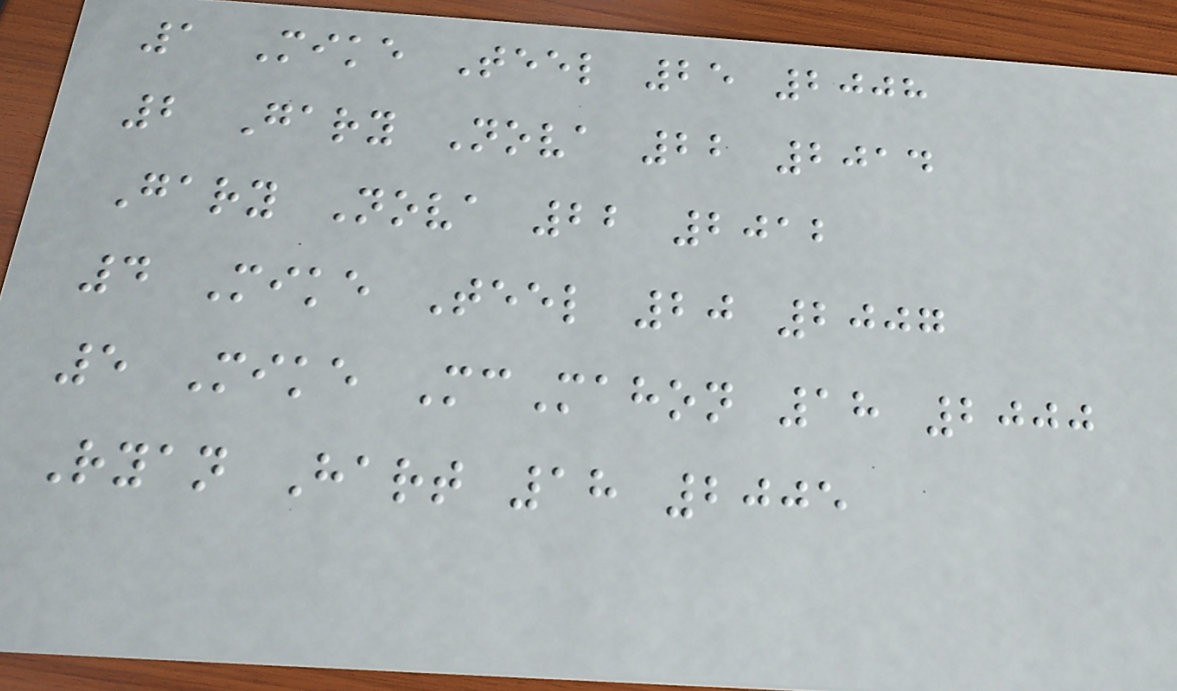1 Mike Teel 25 2008
2 Gary Nova 22 2014
Gary Nova 22 2012
4 Mike Teel 20 2007
5 Mike McMahon 18 2000
Ryan Hart 18 2005
